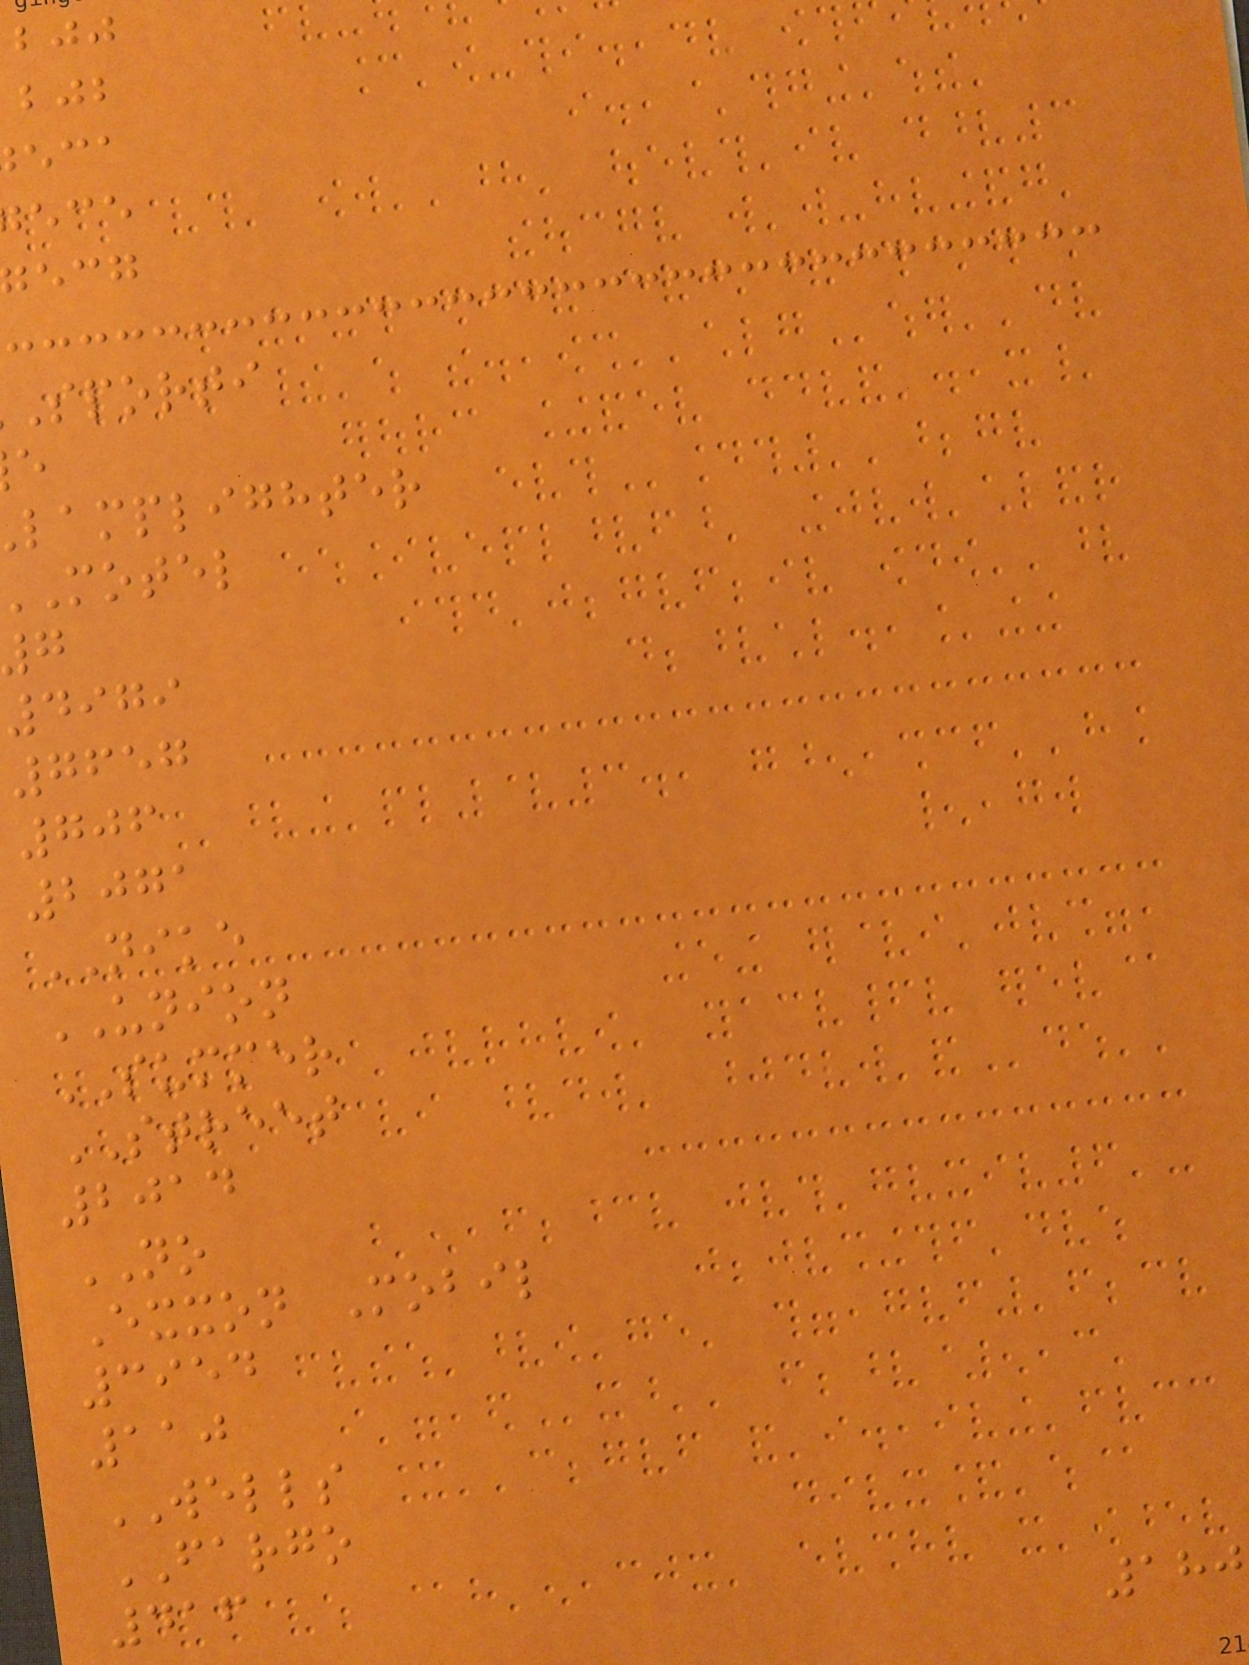sporti
lamplighter
motel
4979
7657
706
2071
NIKE
UNION
SUMMER
STREET
2014
NO
Exxon Mobil
3954
110
WELLS
FARGO
416
180
